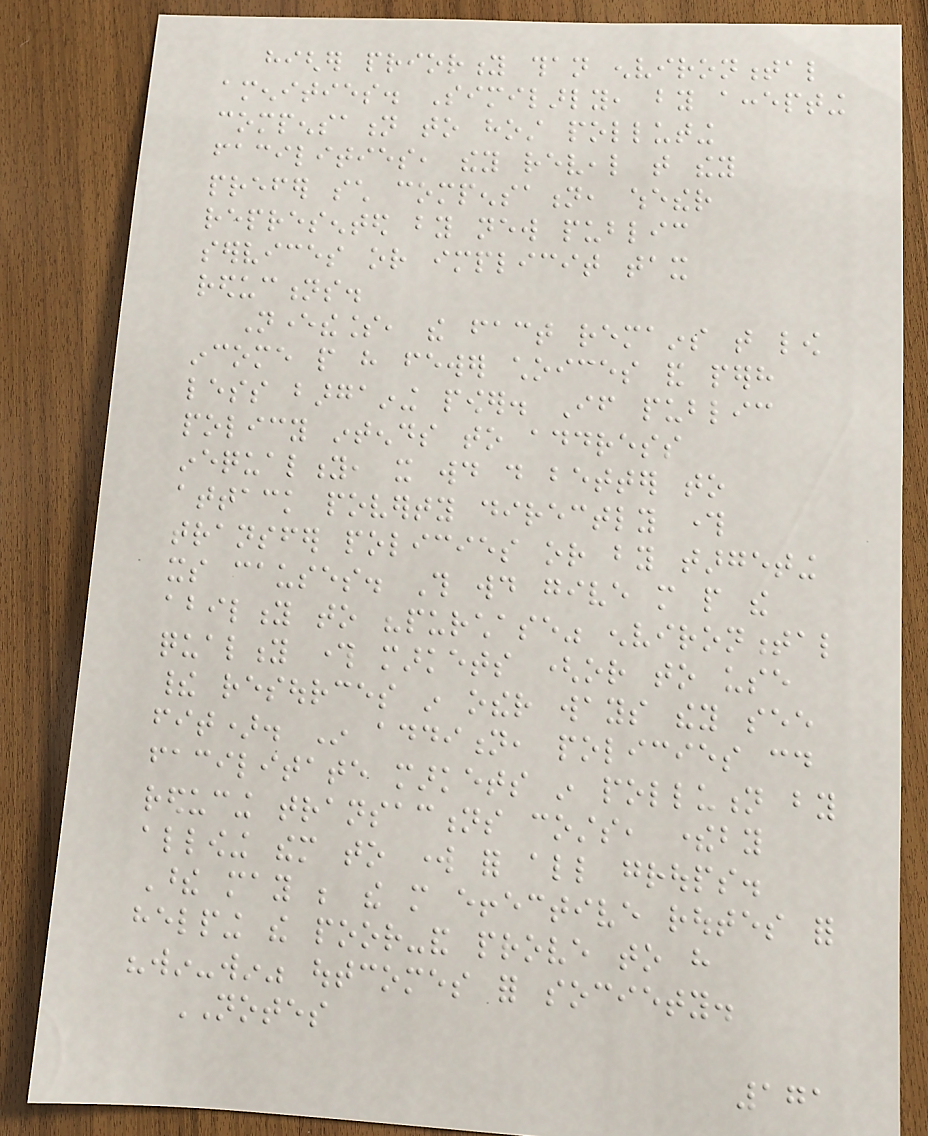higher priority than environmental
amenities. Similarly, by accepting
compensation to host polluting
facilities, they reveal that they
prefer such compensation, whether
represented by new public
services or implicit tax
reductions.
Nevertheless, the fact remains that low
income people have fewer choices and perhaps
less bargaining power. If public
policy intends to address
inequality, it would do better to
attack poverty directly through
transfer policies or by targeting
its causes. This would give more people the
ability to "purchase" environmental
quality through markets (or to use
their resources in other ways they see
fit). In addition, policies could
facilitate markets in pollution by
reducing transactions costs, thereby
allowing them to work for all groups.
These may be the more effective routes for
helping the poor-and prove to have
"win-win" outcomes for society.
NOTES
171
